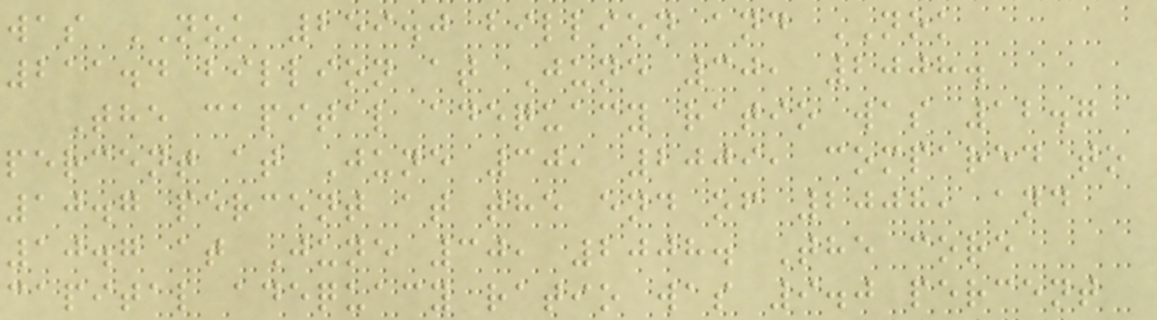was NOK 259.0 billion and NOK
211.4 billion at June 30, 2008.
The capital adequacy ratio was 12.7
percent at June 30, 2009, compared to
10.7 percent at the end of 2008, and
10.7 at June 30, 2008. The core
capital adequacy ratio was 9.0 percent
